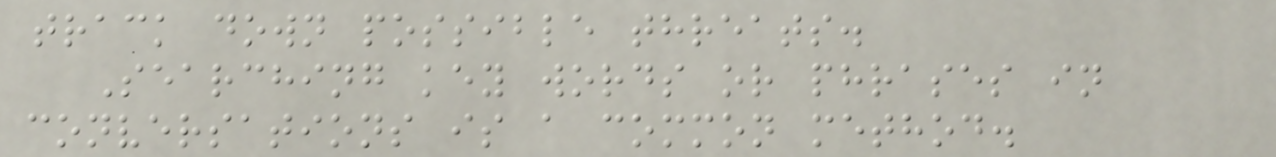track down possible threats.
Searching key words or phrases in
conversations is a common method.
